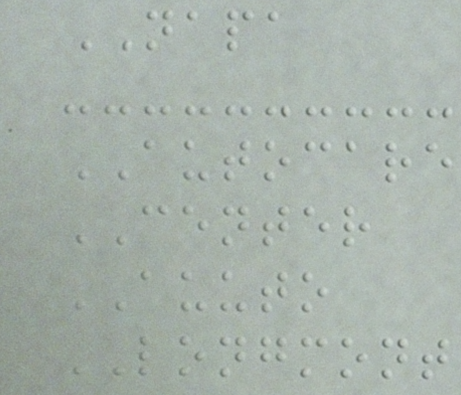NAPA
AUTOCARE
CENTER
AUUTO
LONGMONT
